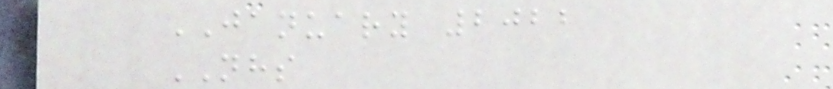JANUARY 2022
NHS
